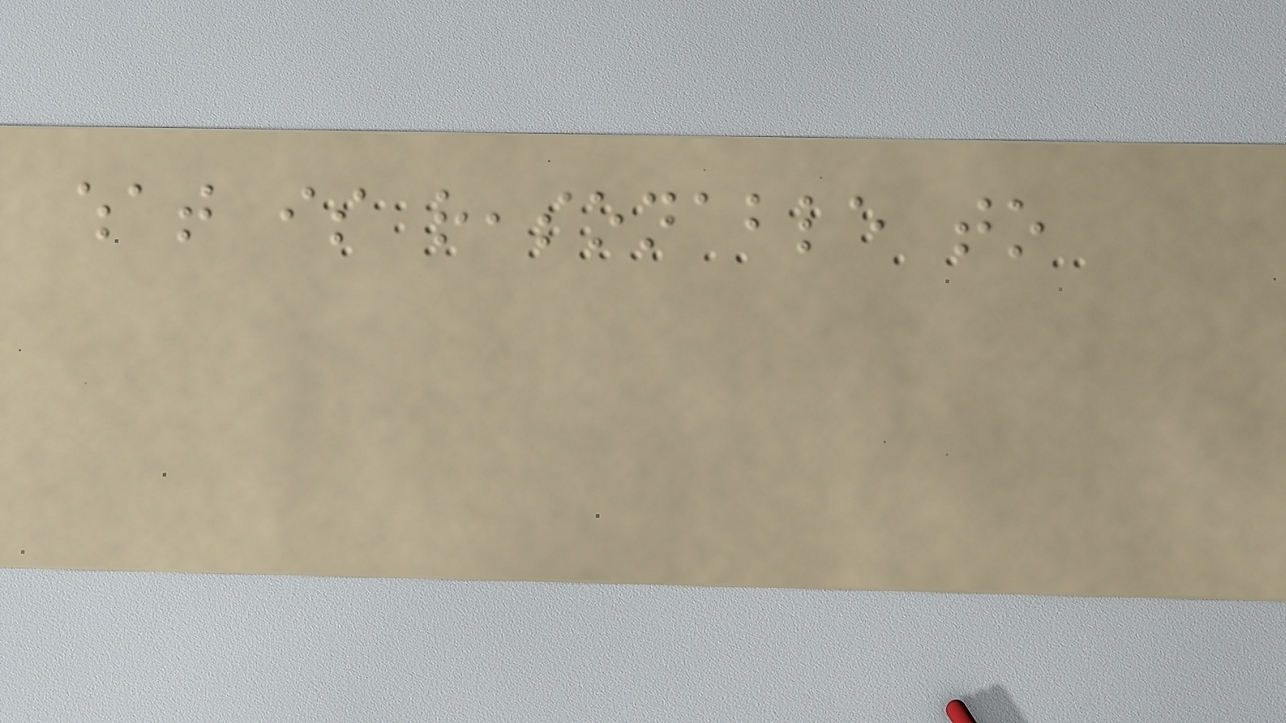what is reasonable to
